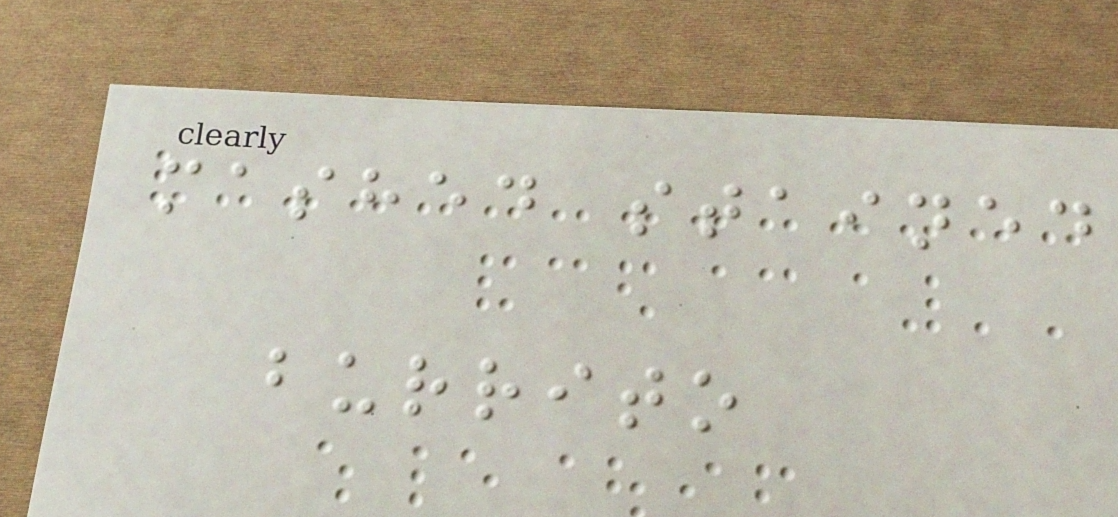mashed stained
burrito
